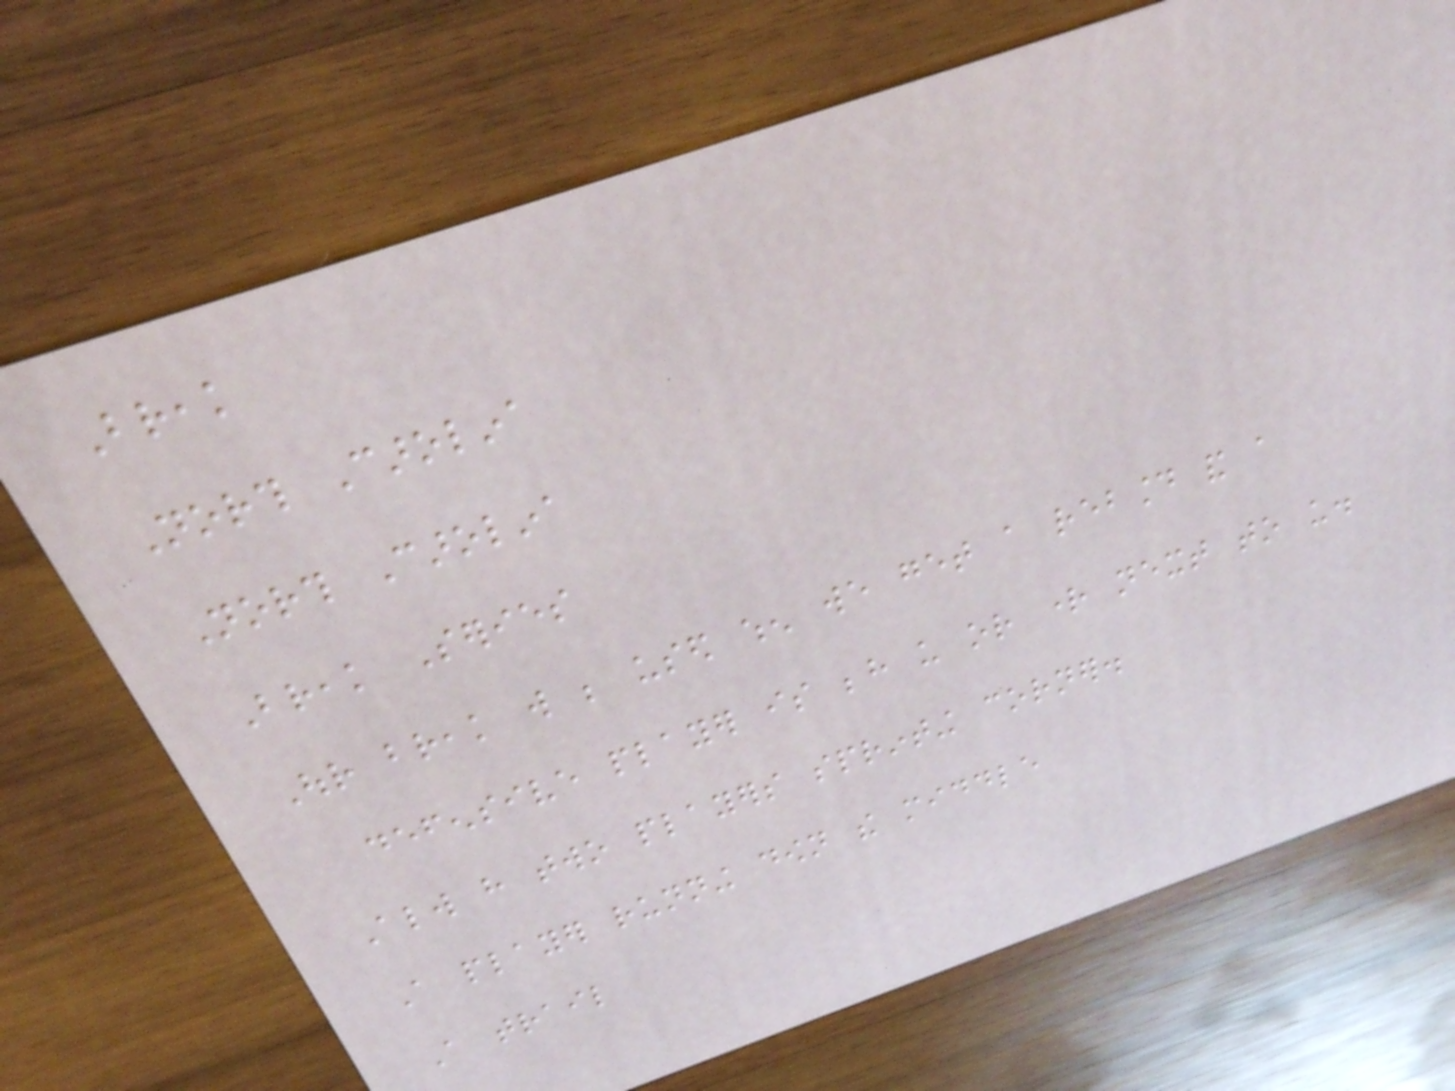Break
North Carolina
North Carolina
Break Series
Our break will be used when we get a rebound and a
defensive player is behind us or right next to us.
Always have two players sprinting corner.
A player running down the middle
A trail
